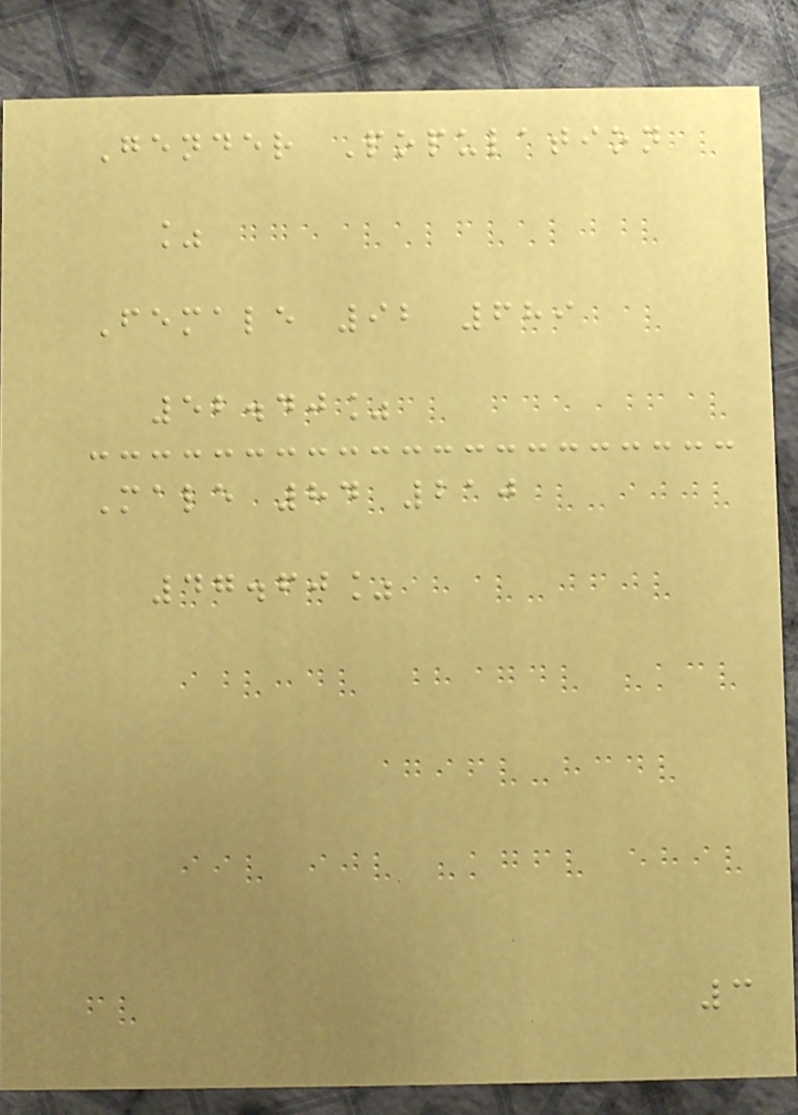Gender Population
%
Female 92 689
52.40%
Male 84 210
47.60%
3
